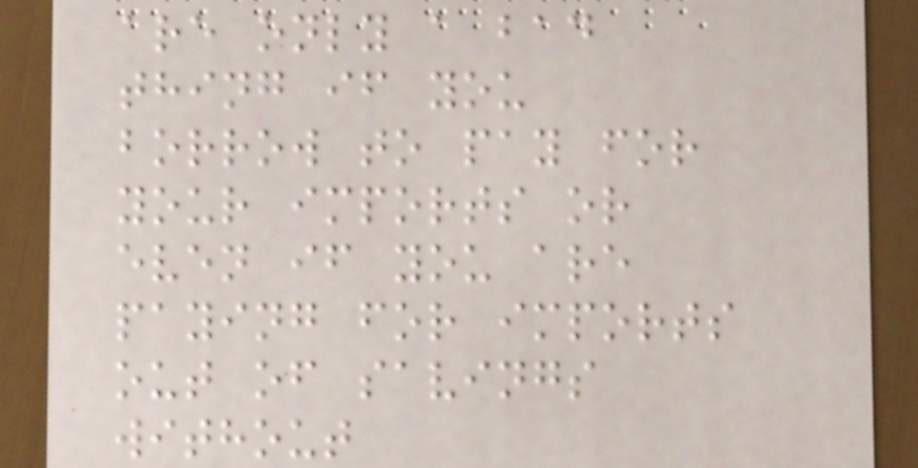are only a bad
thing if you
borrow to pay for
your imports or
even if you are
paying for imports
out of savings
without
